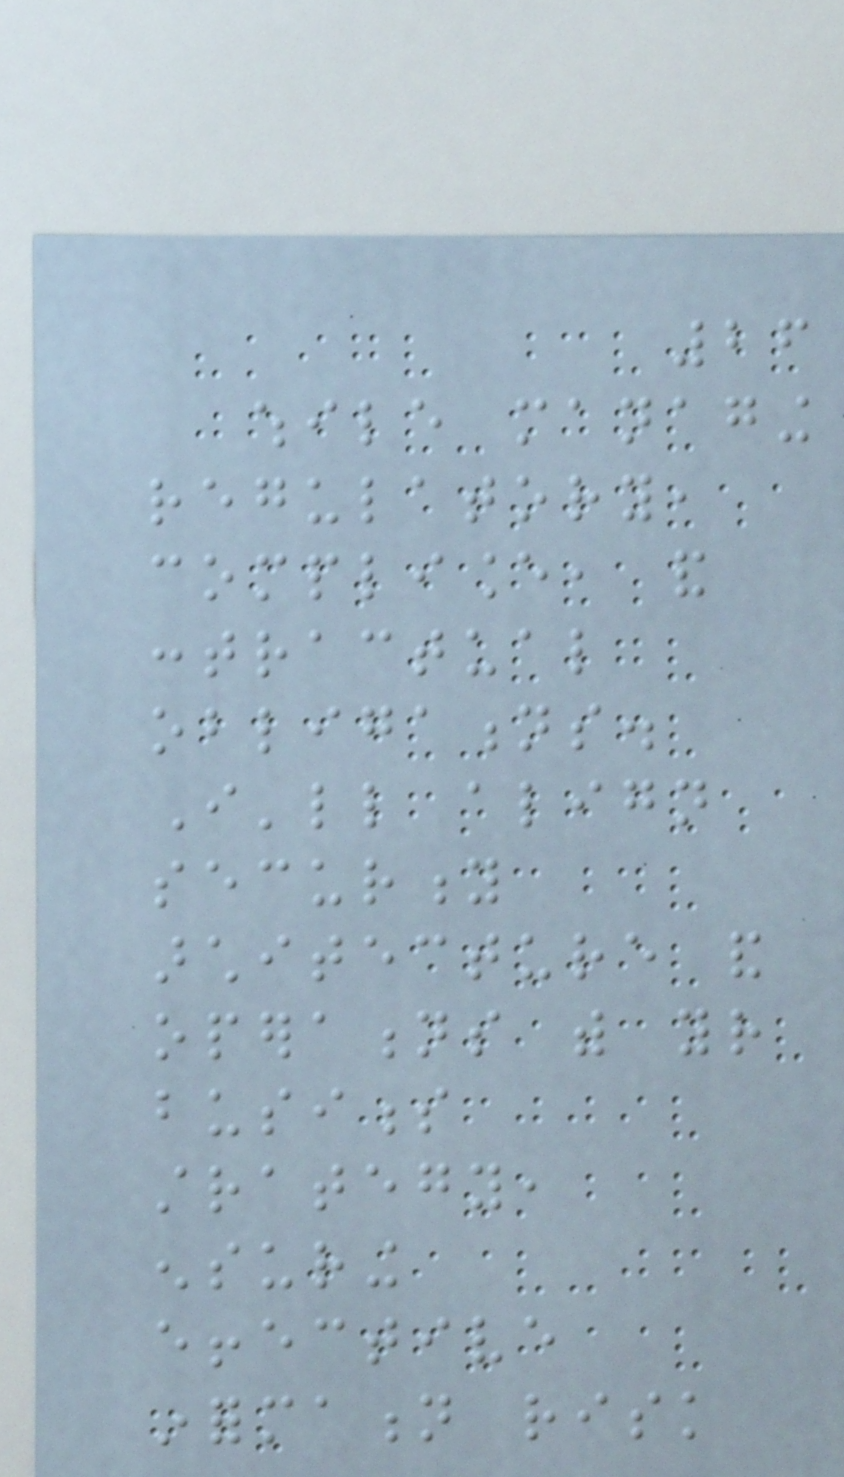26
while managing
regulatory,
compliance, and
contractual
obligations.
I'll align
security
architecture and
operations with your
business
strategy,
ensuring
effective
information risk
